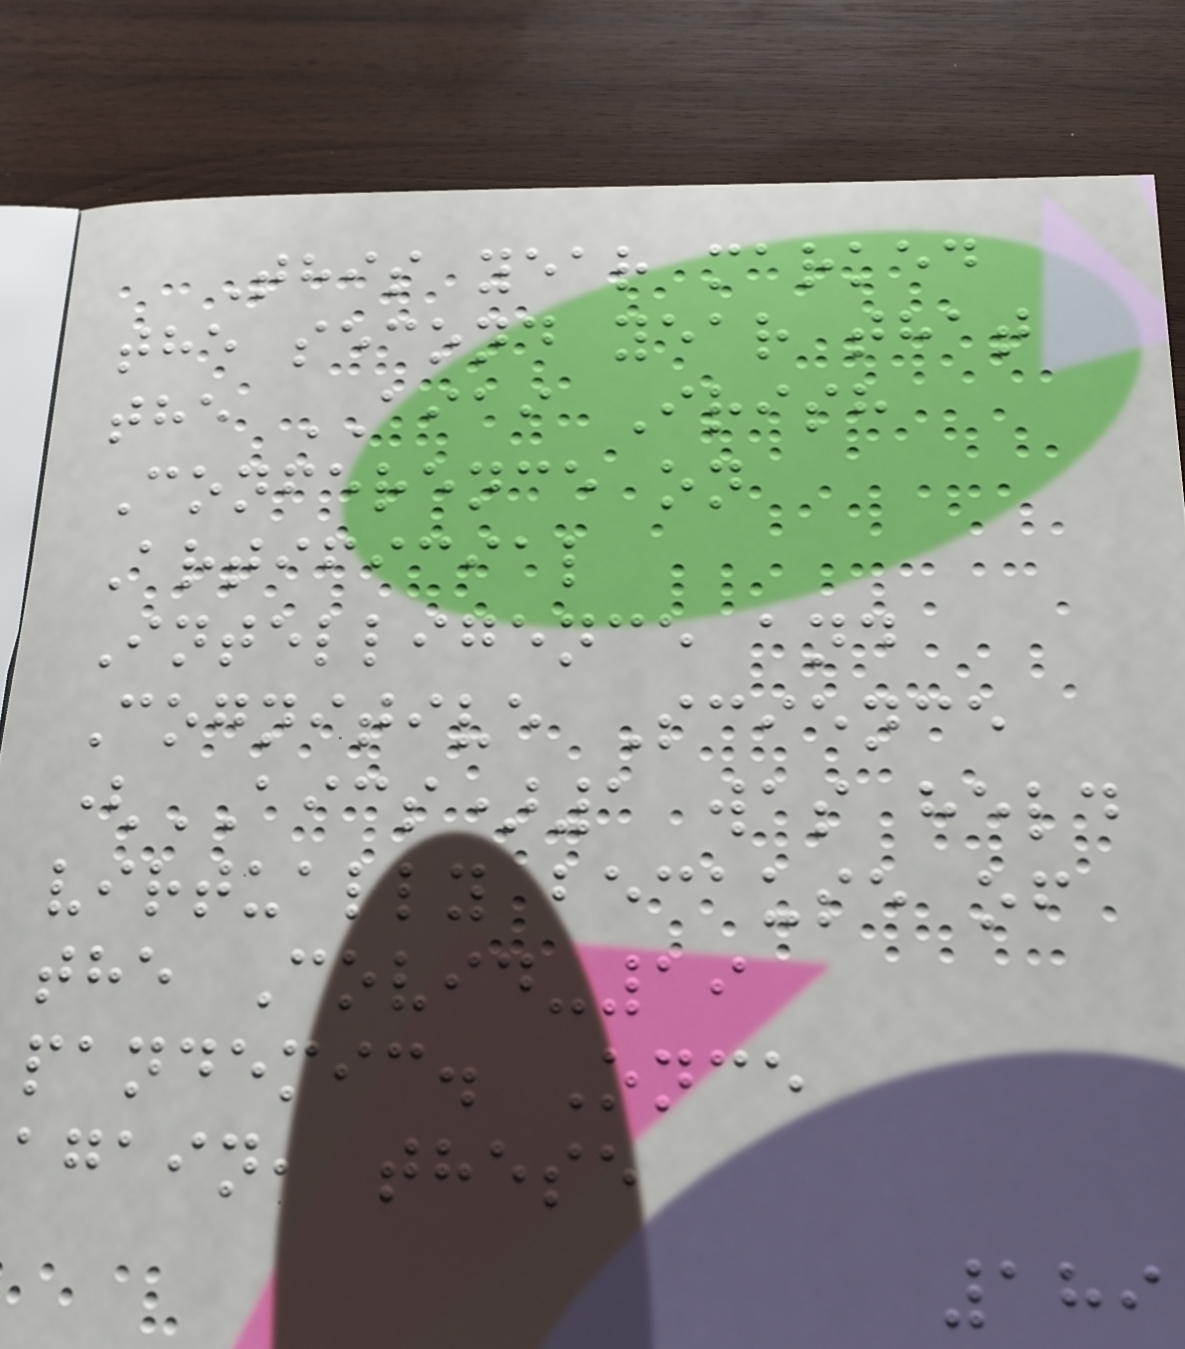This year marked
the second year that
the AIAI Irish
Conference on
Artificial
Intelligence and
Cognitive Science
(AICS)1 was held
virtually because of
the Covid-19
pandemic. Once
again, these
189
